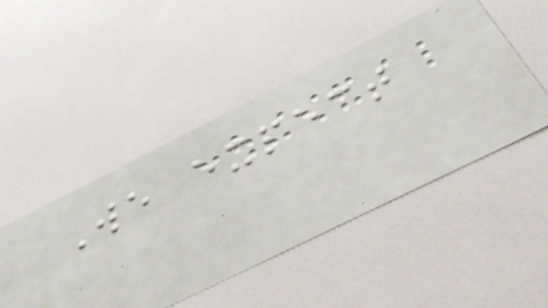We expect
